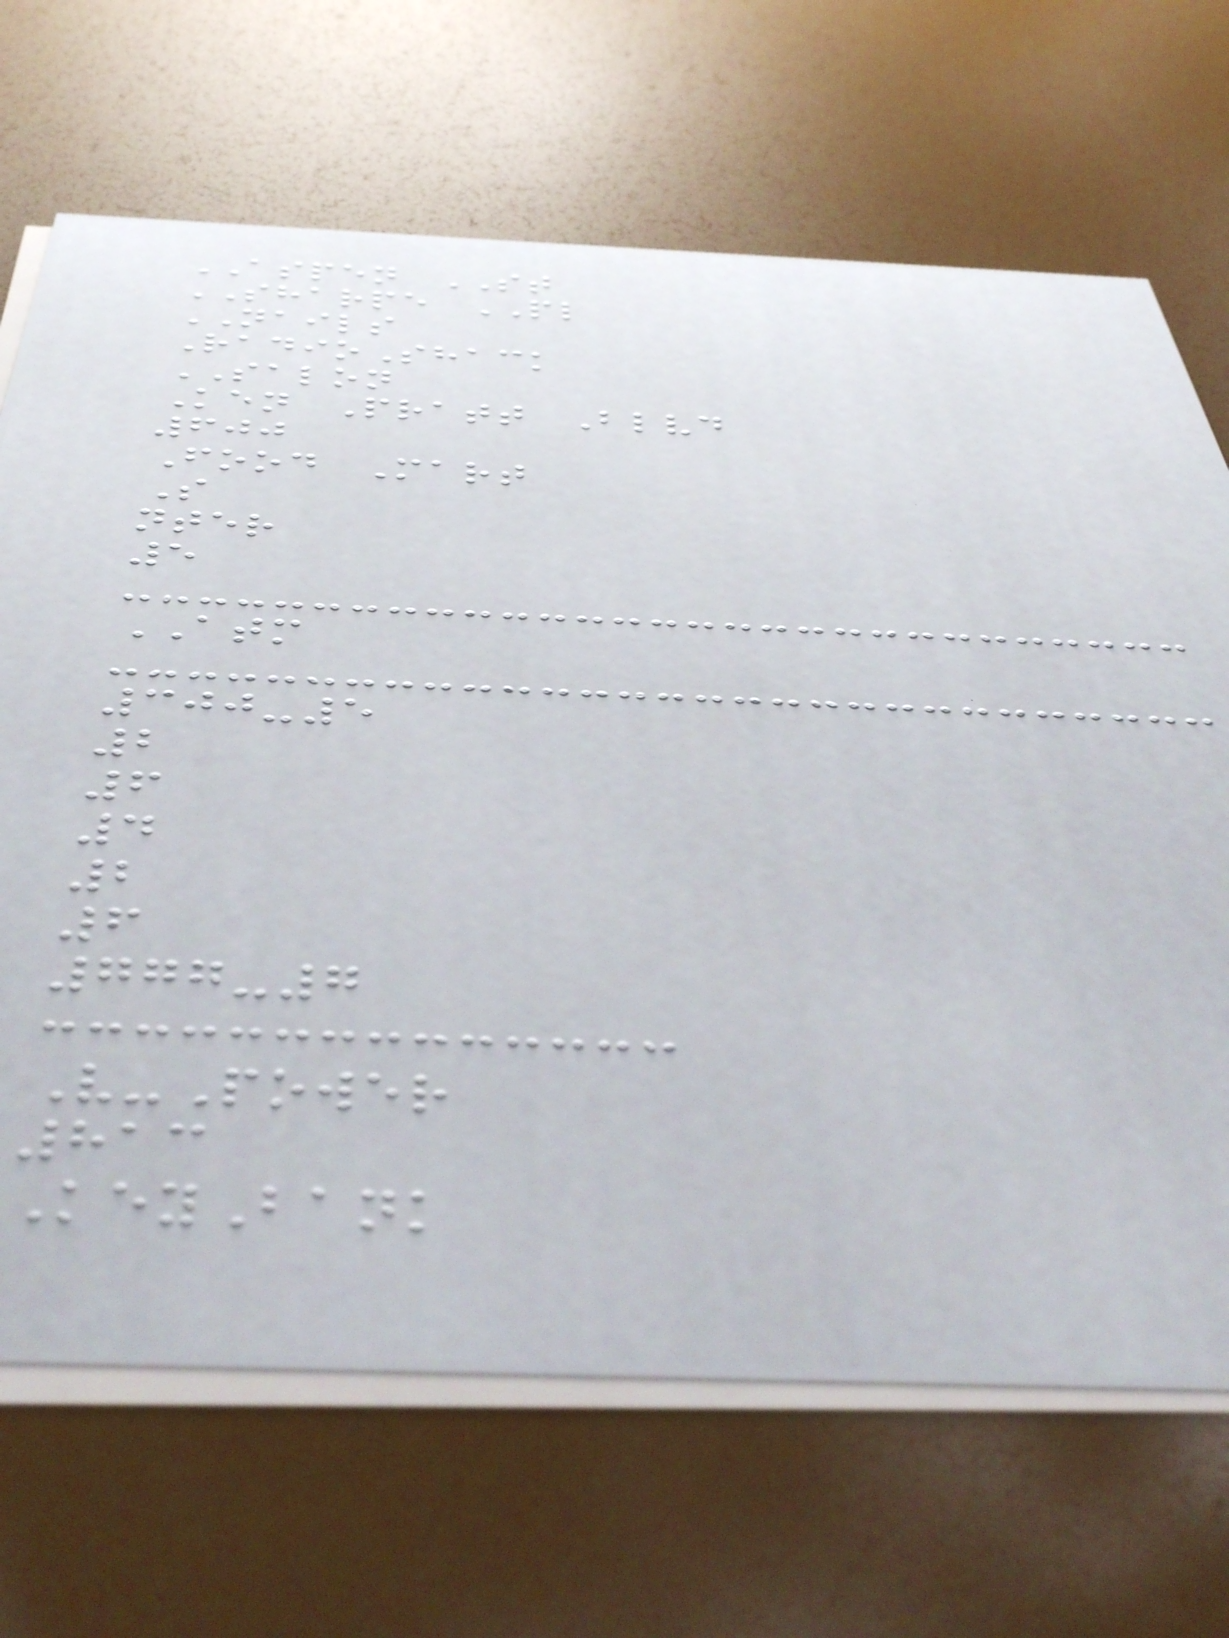ASPEN ST
SHARPE PL
NAILS
RadioShack
SALON
Ken Pratt Blvd
600
Food Mart
S
nter
5
ATM
300-5
2
6
4
2
6
777-7
V-Power
813
KeyBank
